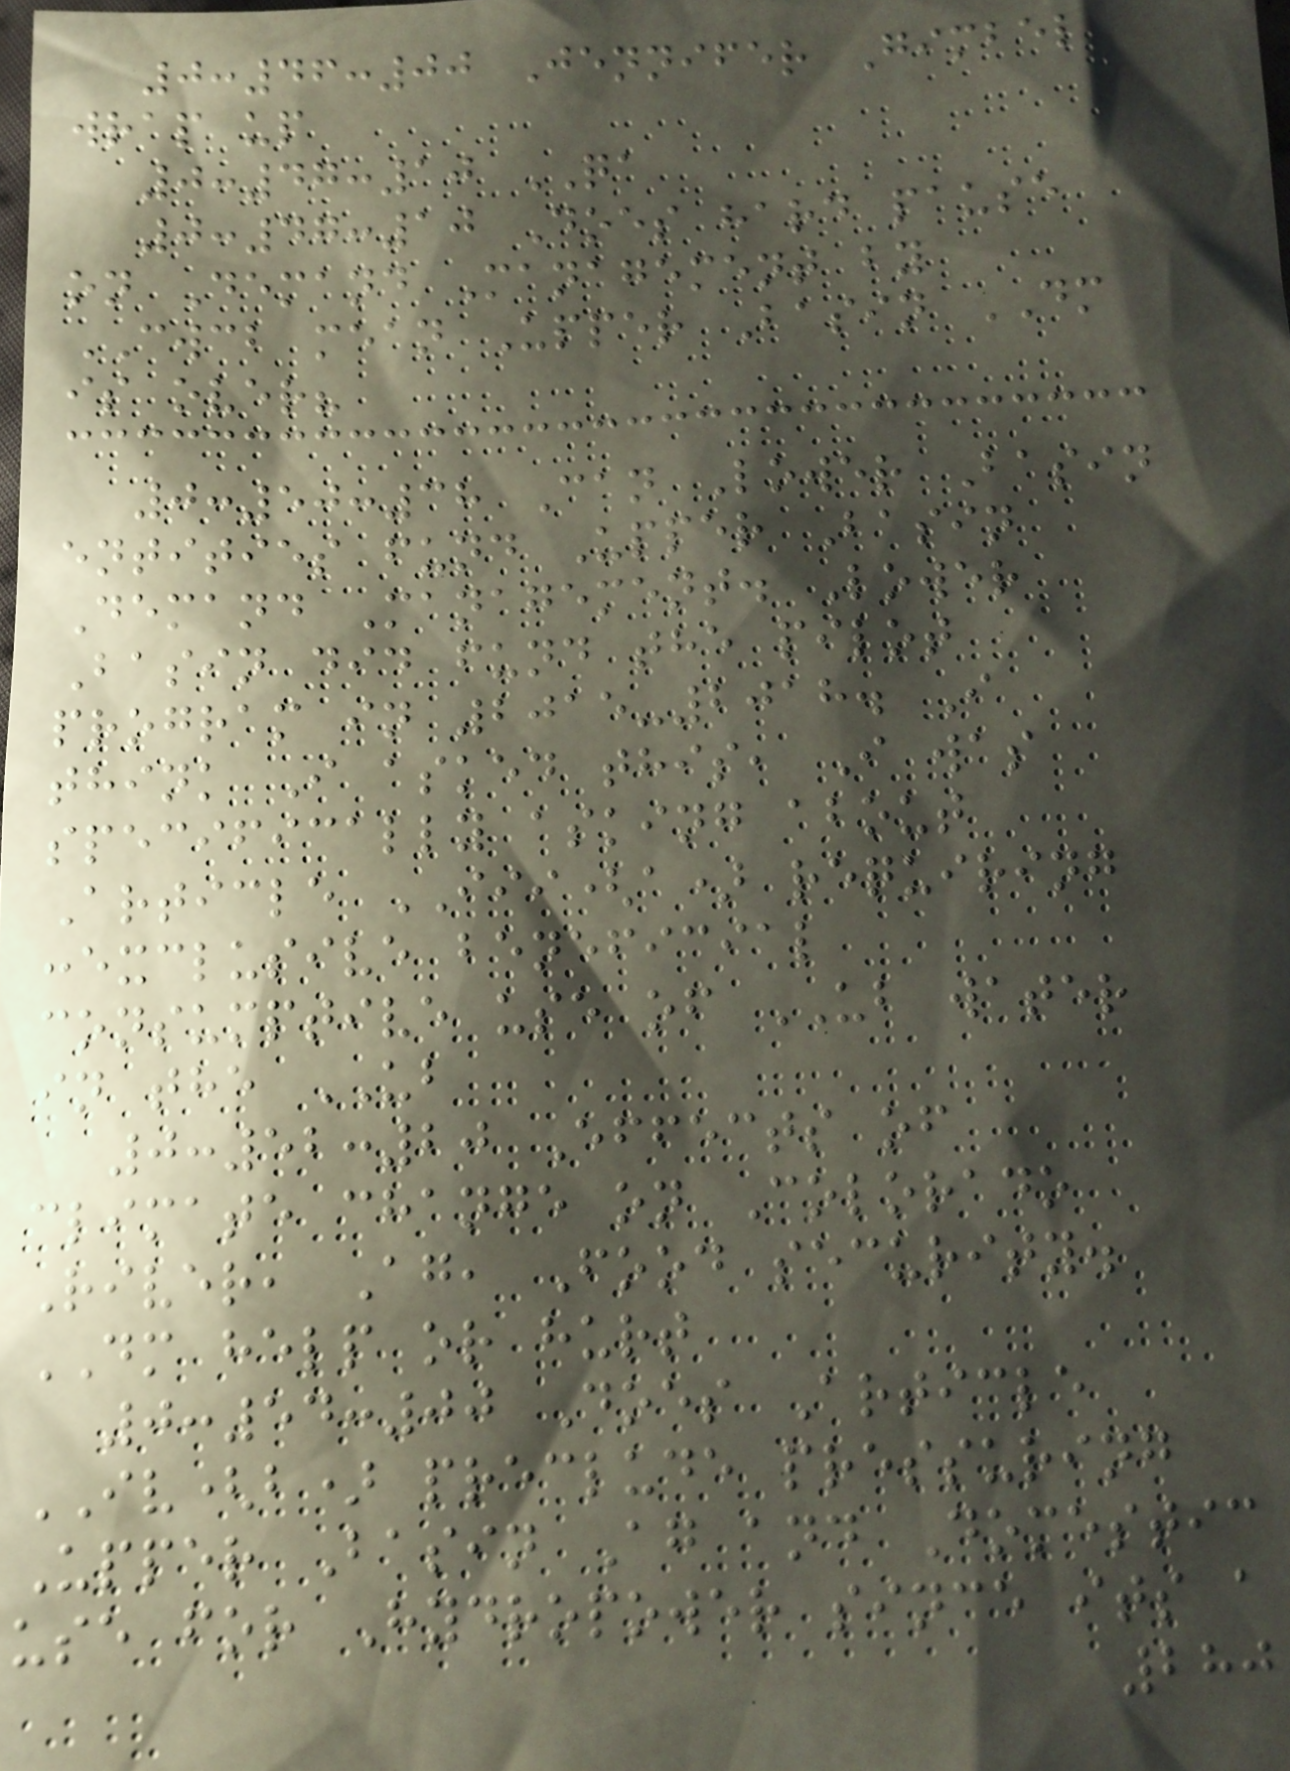0:46:00 Jennifer Gimbel
wrap up
0:47:10 QA
0:47:10 Does hard pause
on Demand Management by
CWCB mean Upper Basin DM
is over?
0:50:38 Can Lower Basin
entities fund Upper Basin
Demand Management. Lower
Basin did fund the pilot
program in 2015-2018. I
think I asked this, I was
specifically asking about
Article III(a) requiring
:exclusive beneficial
consumptive use of UB water
in the UB
0:52:20 Effects of
climate change on Colorado
River, Ag, Food security.
DM help or hurt
0:54:00 Does Article
IV(b) preclude pressuring
Upper Basin Ag and Domestic
use for Hydropower since its a
280
